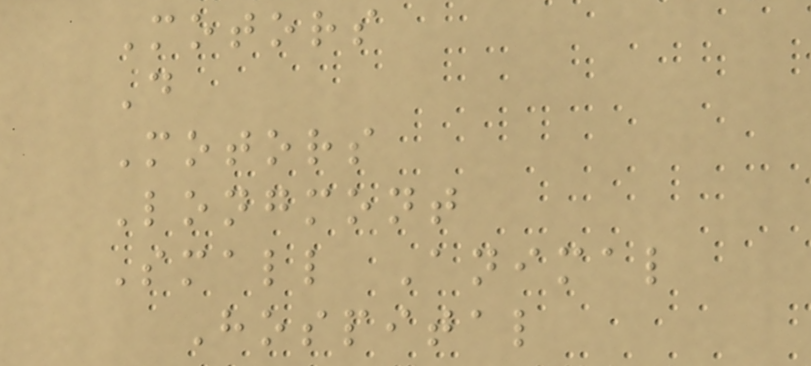Motors
D
Motors
Longmont
Small Animal
Hospital
